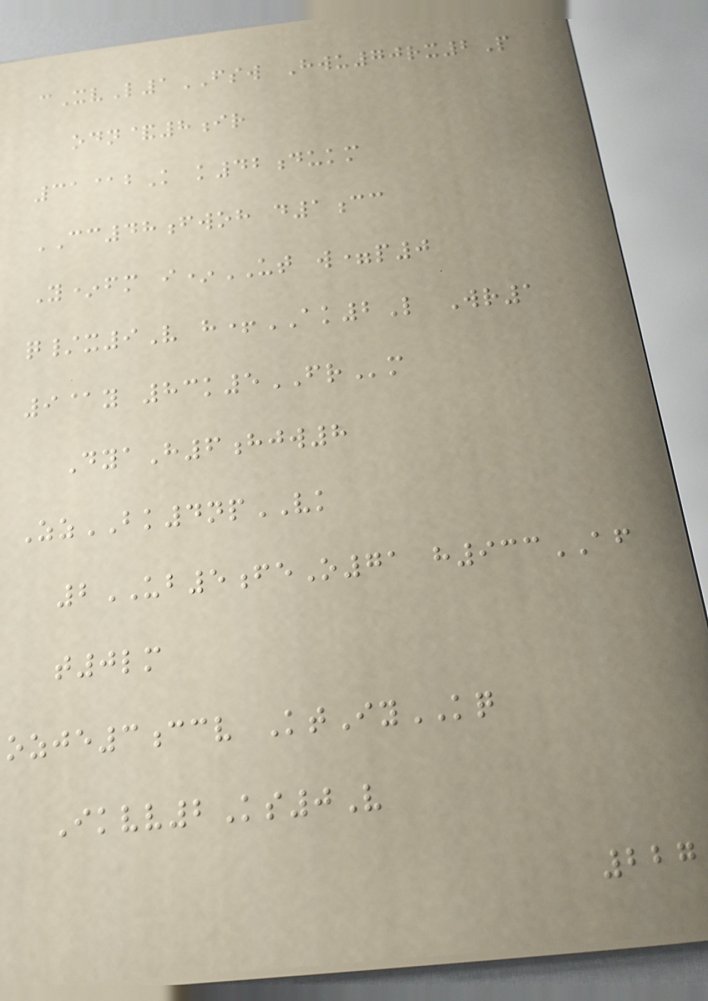cXvL1FSW Hwu70rx2P
odn&8ir
31@bK k42dukm
CC48fwoh d1cc
Y*fm i*UT w=p0
q/x9V h+AK2L Wr1
9@y 83k5FRm
DyaH6hjw8
ZzBK4npVK
2UB5feO71 h933AF
t0lm
ozje3ccv KtIyKQ
Ikvv2Ks0V
227
